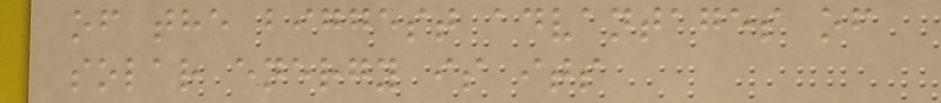of the biggest advantages of
solar energy is its
